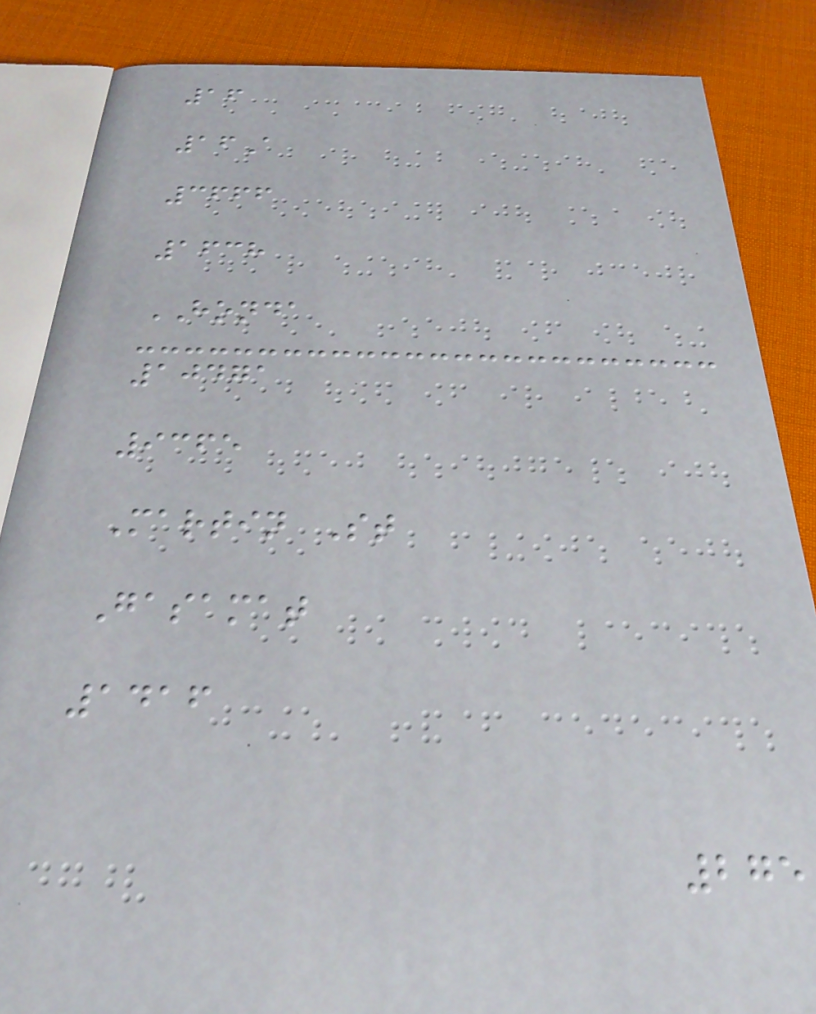16
16A
3666
1638
HONDA
10471
9365
Martin St
Gasamat
1416
275
